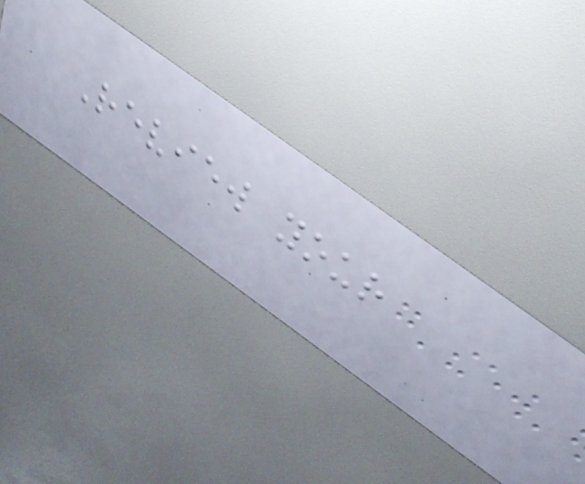Review your
